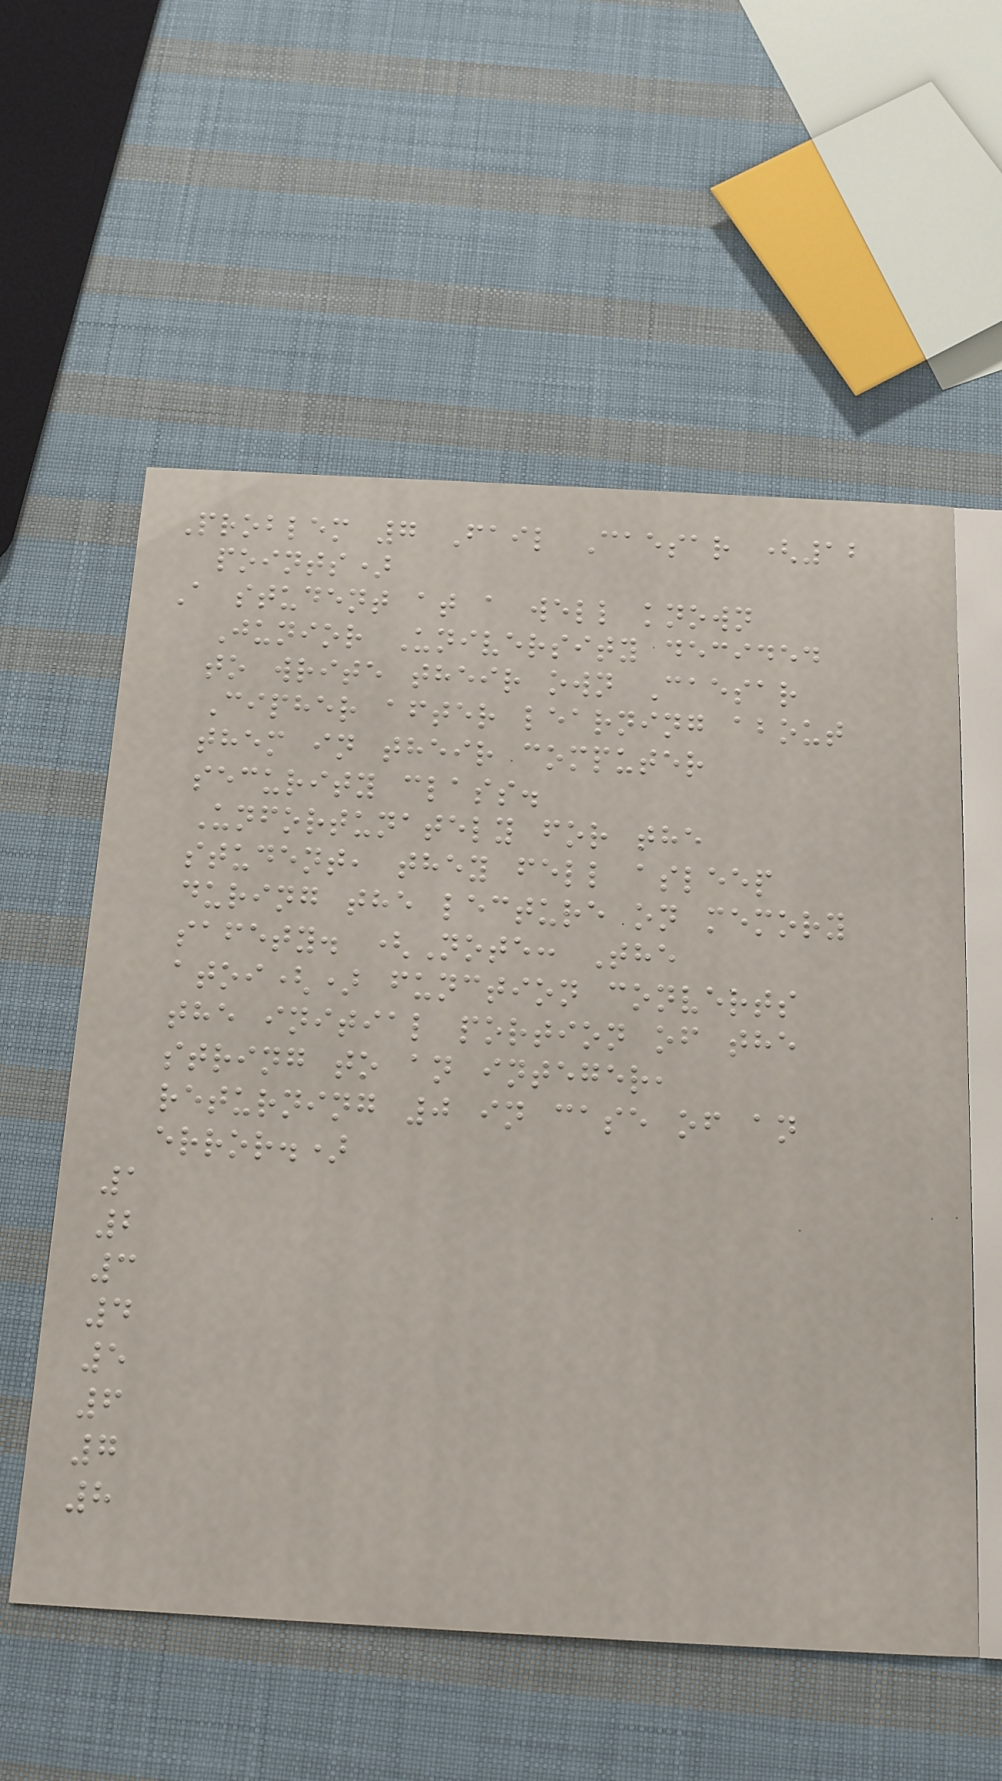Problem 7 Fail Caesar (12
points)
A student at a well known
Junior University decided
to write their own Caesar
Cipher after learning about
them in their computer
security class.
Unfortunately for the
student, they fell asleep
during the lecture on memory
safety. (Note: The
atoi() function converts
the initial portion of the
string to an integer,
returning 0 in case of an
error.)
1
2
3
4
5
6
7
8
